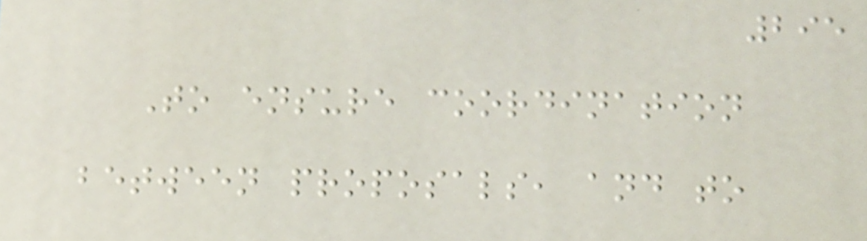295
To ensure coordination
between proposals, and to
